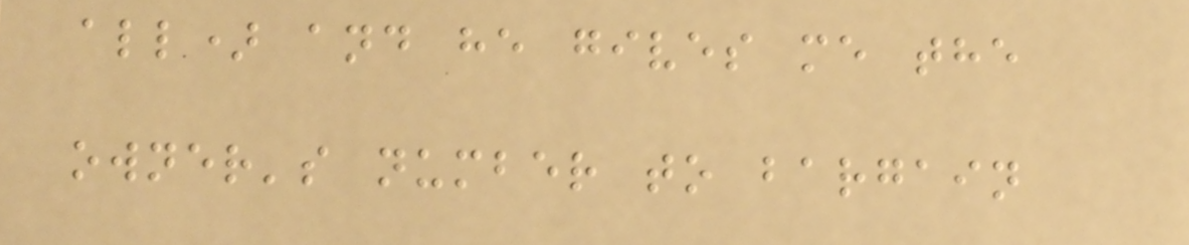all) and he gives me the
owner's number to bargain
